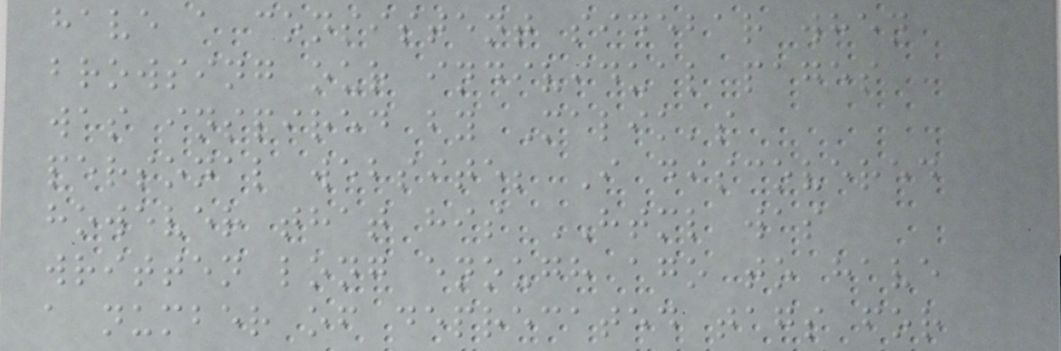have a consistent sidebar when
browsing our individual pages
was inspired by Malik's
personal website; I discovered
however that his HTML was
written long enough ago to have
a number of deprecated tags for
